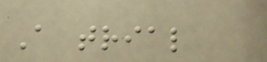A trial
